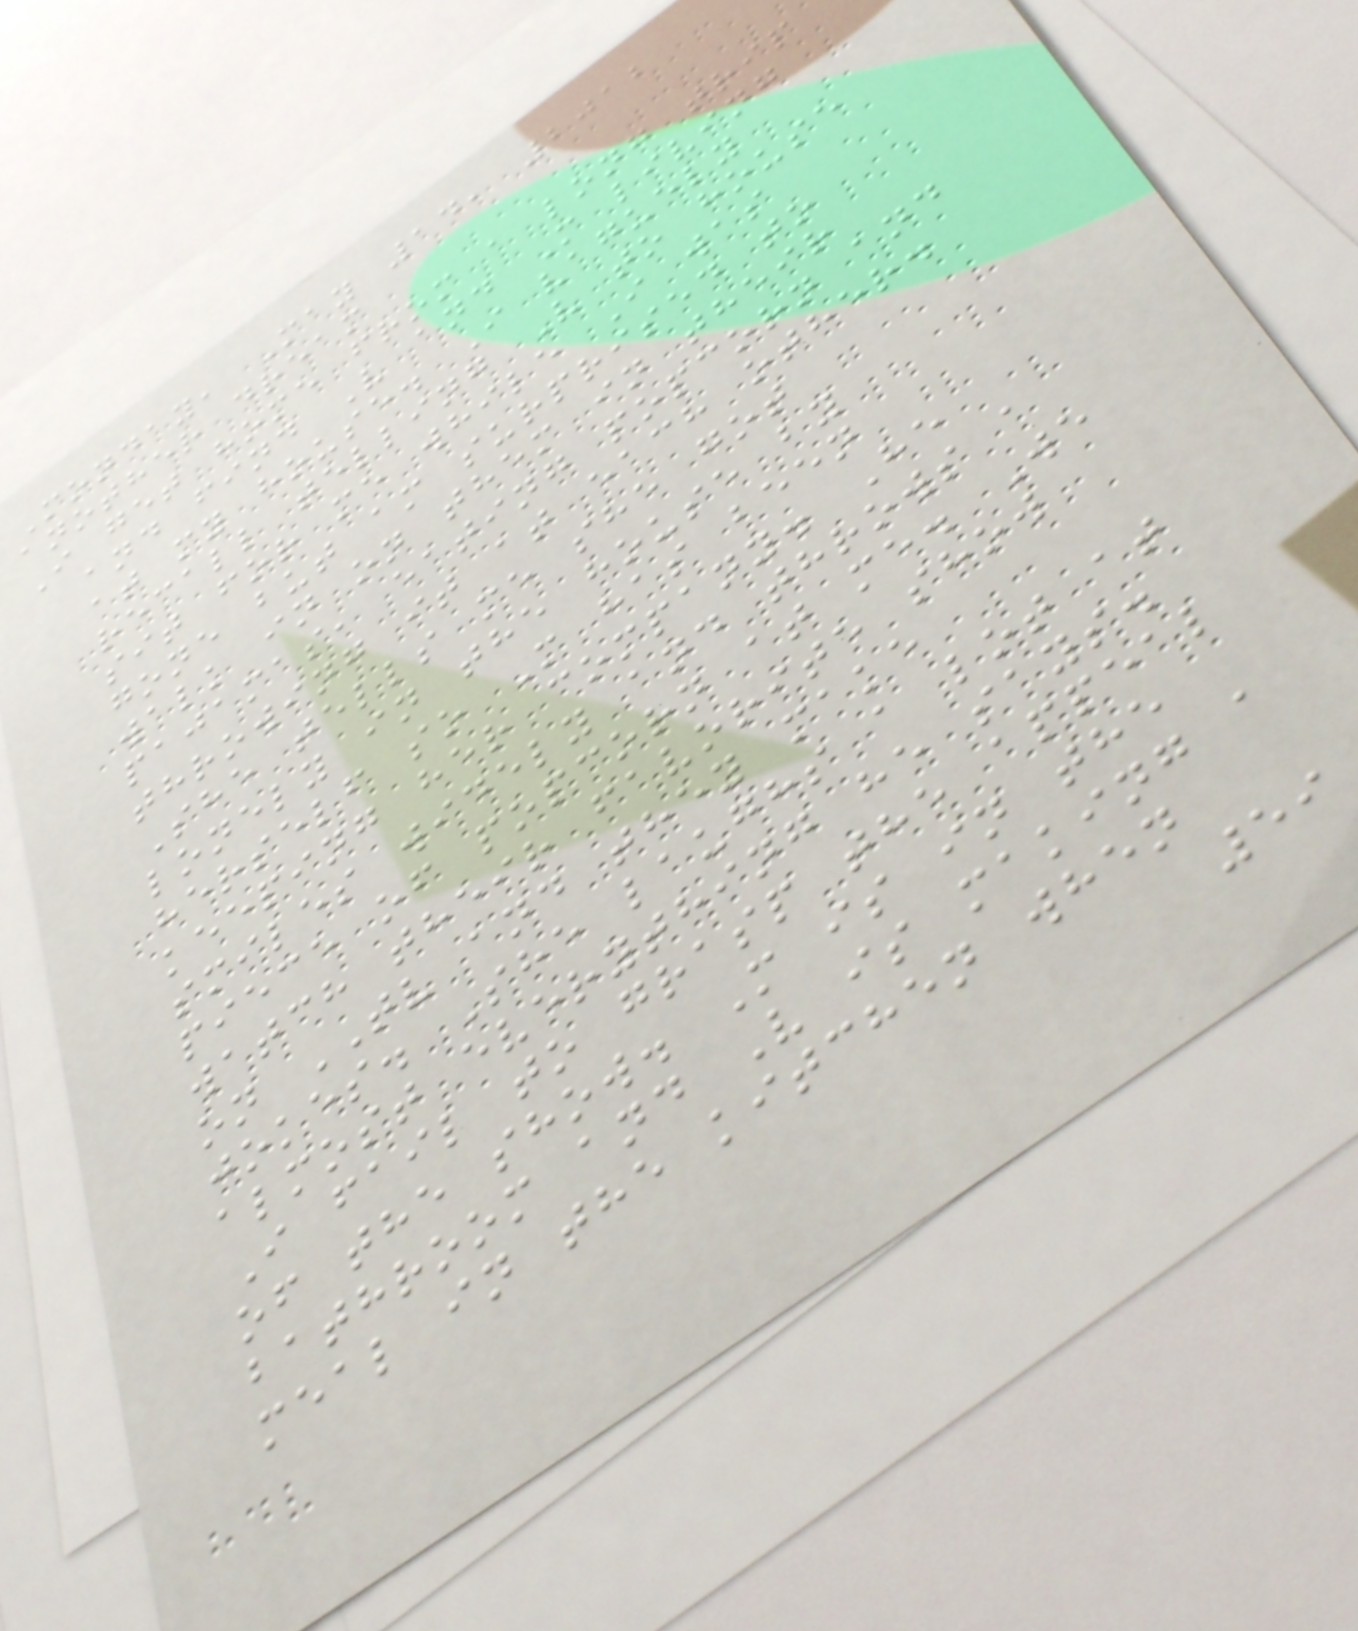Monday, May 14, 2012
another dream
I get home from a long trip
and find V and M living
at my house. I vaguely
recall telling V to house
sit for me while I was
gone but am surprised to
walk in on them in their
pajamas, eating popcorn and
throwing it at each other.
She tells me she got
lonely in the house by
herself so M has been
keeping her company. He
smiles widely and throws a
piece of popcorn at me. We
watch their favorite show
on TV and they make
jokes. She laughs a lot at
almost everything he says.
I fail to grasp the appeal
of the show. M is in the
bathroom and V is making a
meal in the kitchen when
59
